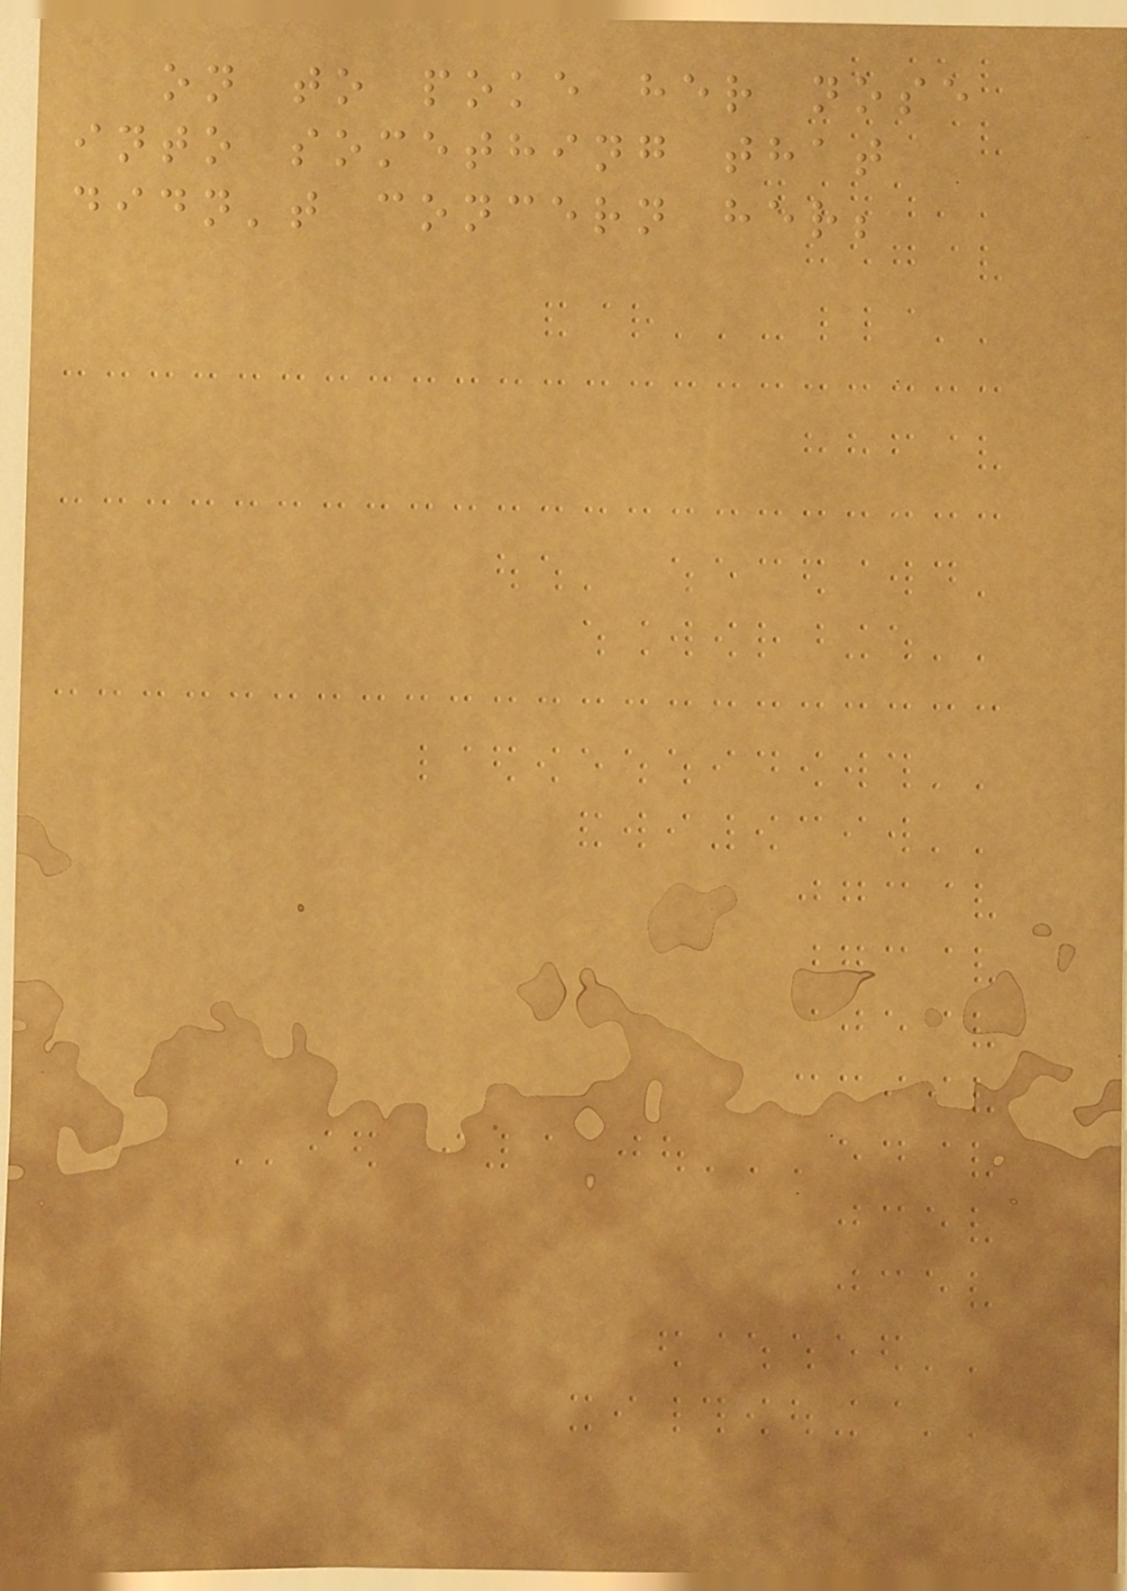on to poke her nose
into something that
didn't concern her;
